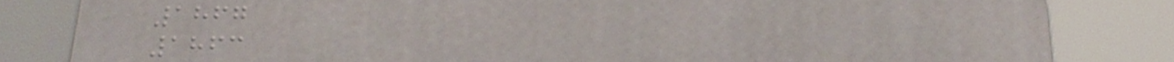1867
1863
